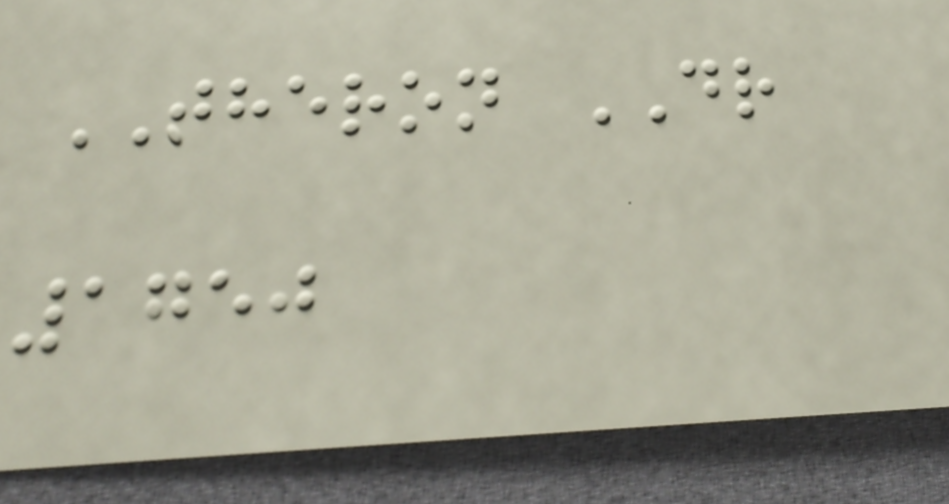THERON DR
1750
